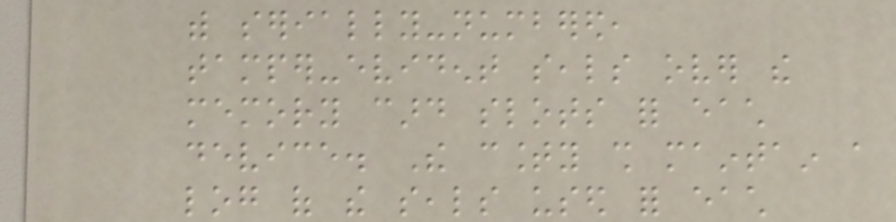with serially-numbered,
tamper-evident seals over the
memory card slots for each
device. The county shall maintain a
log of the seals used for each
